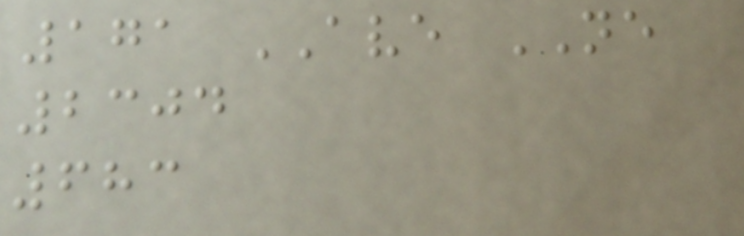171 AVE NE
2304
683
